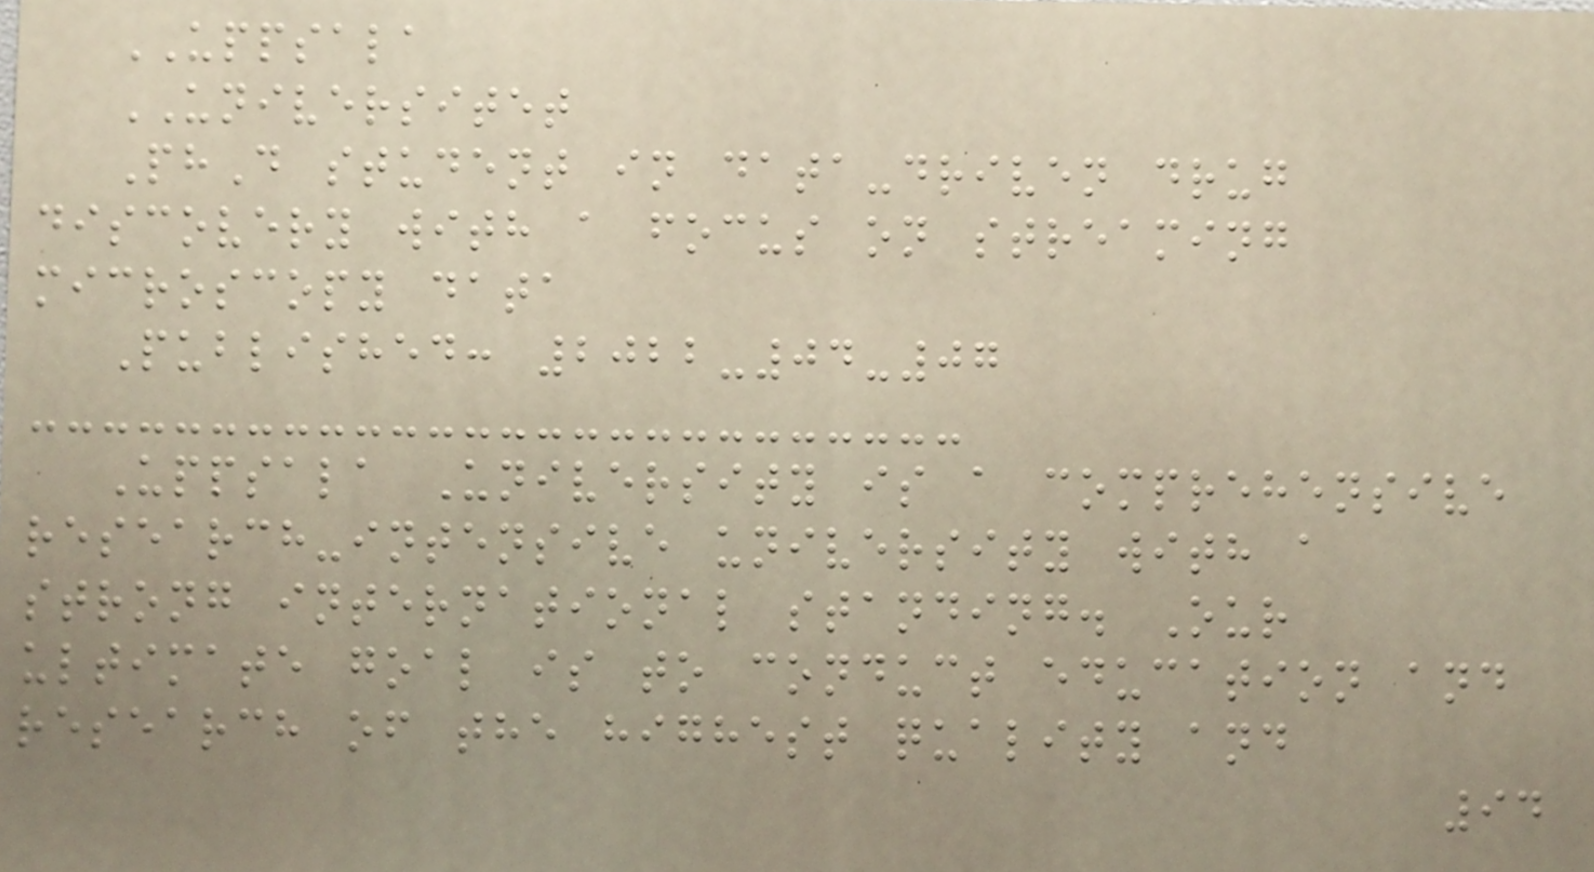UPPSALA
UNIVERSITET
PhD student in data-driven drug
discovery with a focus on streaming
microscopy data
Published: 2022-04-07
Uppsala University is a comprehensive
research-intensive university with a
strong international standing. Our
ultimate goal is to conduct education and
research of the highest quality and
94
